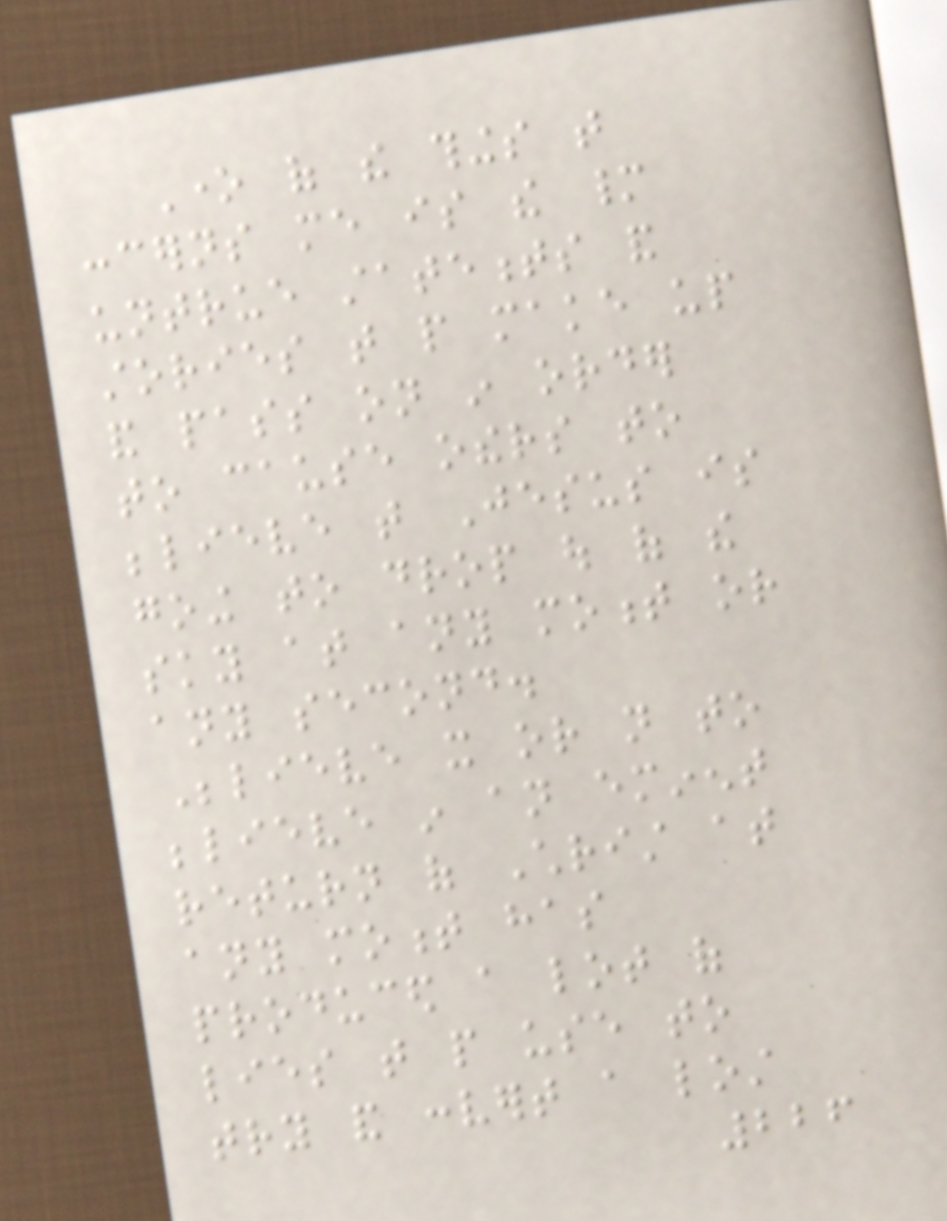One of the things that
concerns me is the many
untrue statements and
stories that people make up
and pass on in order
to cause others to
believe that Jesus is
going to drop out of the
sky at any moment or
any second.
Believe it or not to
believe in an eminent
return of Christ at
any moment has
produced a lot of
lies that people use to
try and convert a lost
226
